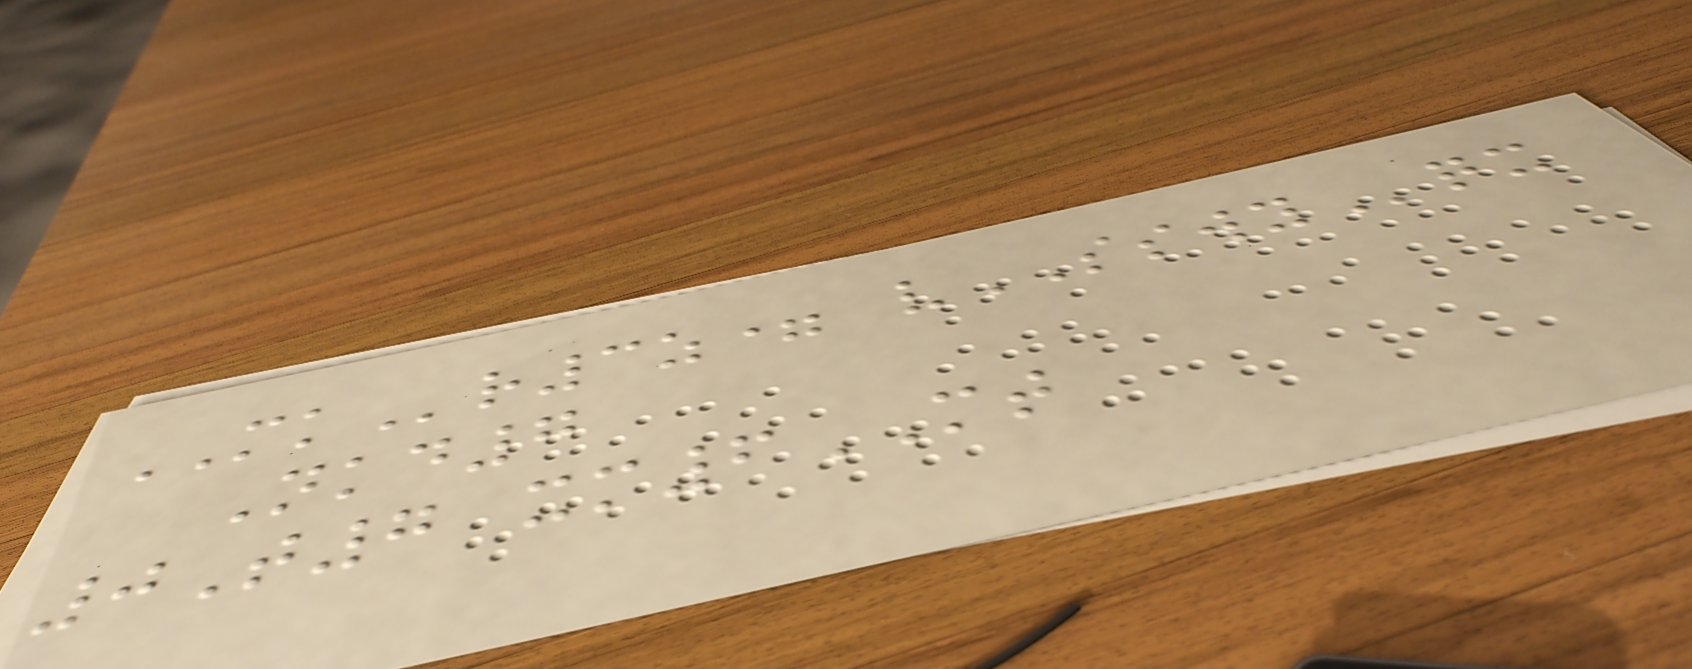MKr3z= vSSWYqx
Nkd7
0T7 xm6MT
